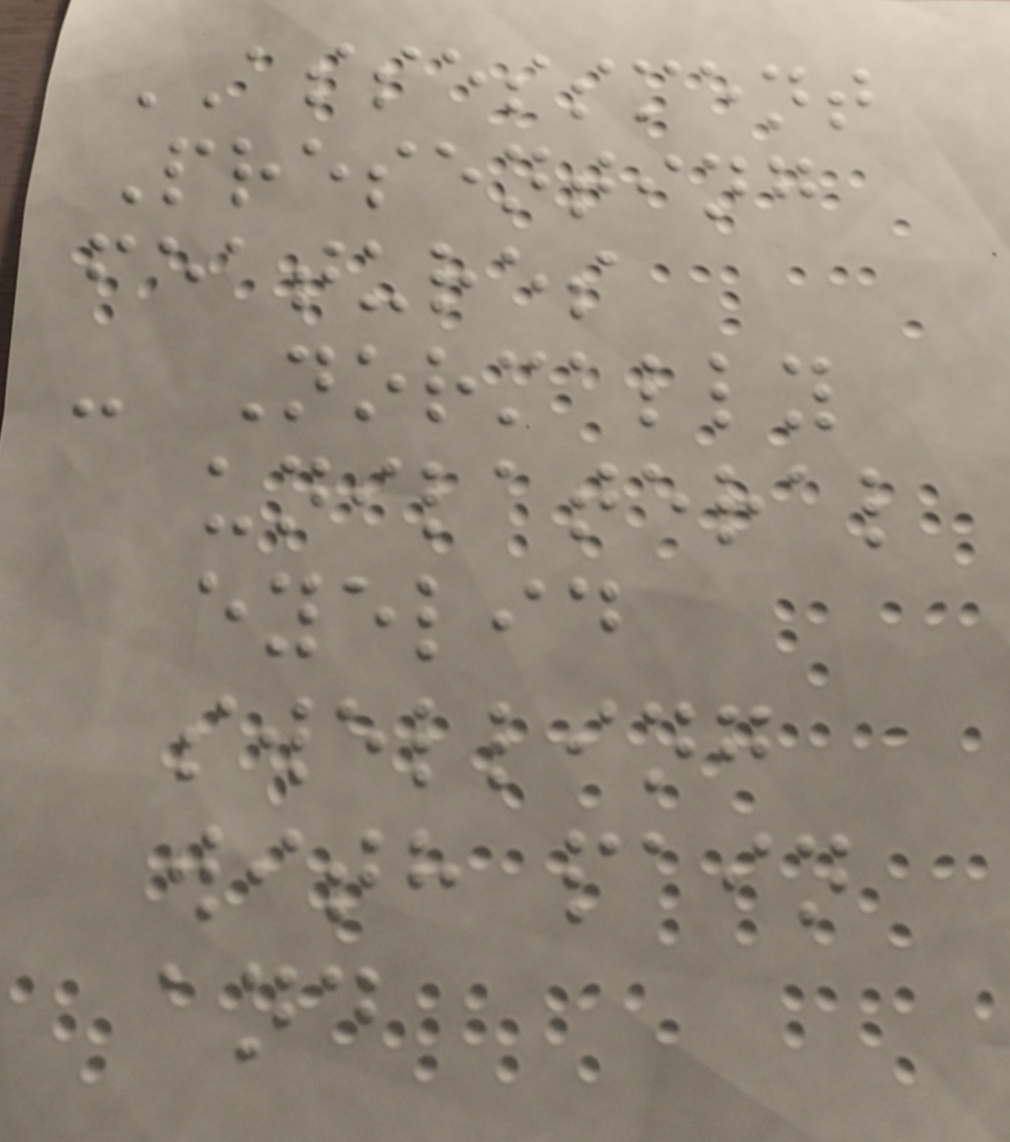ASSESSMENT
Presenting
features
- Normally
unilateral
eyelid
swelling
with pain
and
